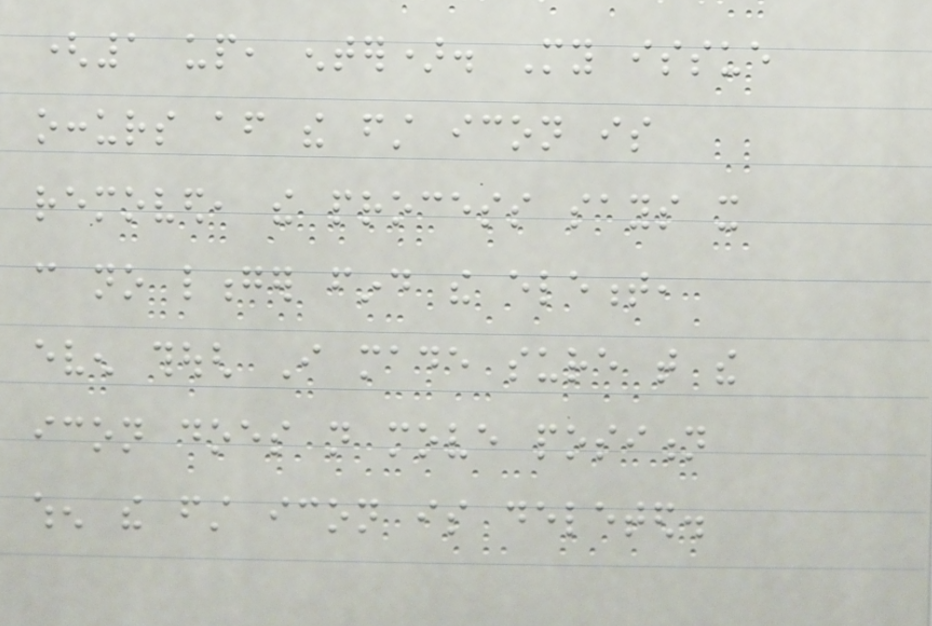(1 up, enter). My issue
occurs after the first icon is
removed, the process says it
can no longer find the element,
even though I made sure that the
icon does not move position
when the first icon is deleted.
